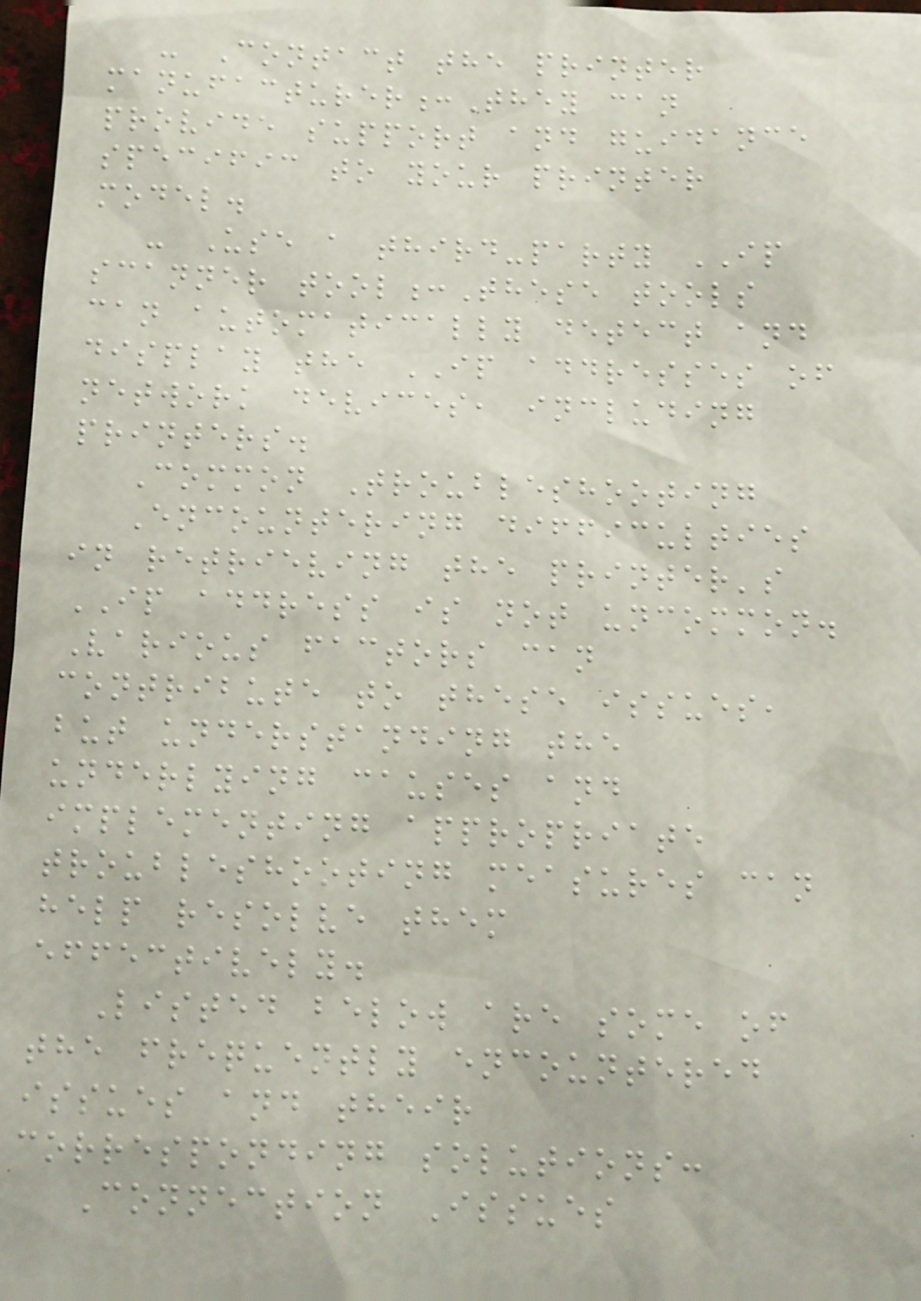- Contact the printer
manufacturer:They can
provide support and guidance
specific to your printer
model.
- Use a third-party IP
scanner tool:These tools
can automatically detect and
display the IP addresses of
network devices, including
printers.
Common Troubleshooting
Encountering difficulties
in retrieving the printer's
IP address is not uncommon.
Various factors can
contribute to these issues,
but understanding the
underlying causes and
implementing appropriate
troubleshooting measures can
help resolve them
effectively.
Listed below are some of
the frequently encountered
issues and their
corresponding solutions:
Connection Issues
